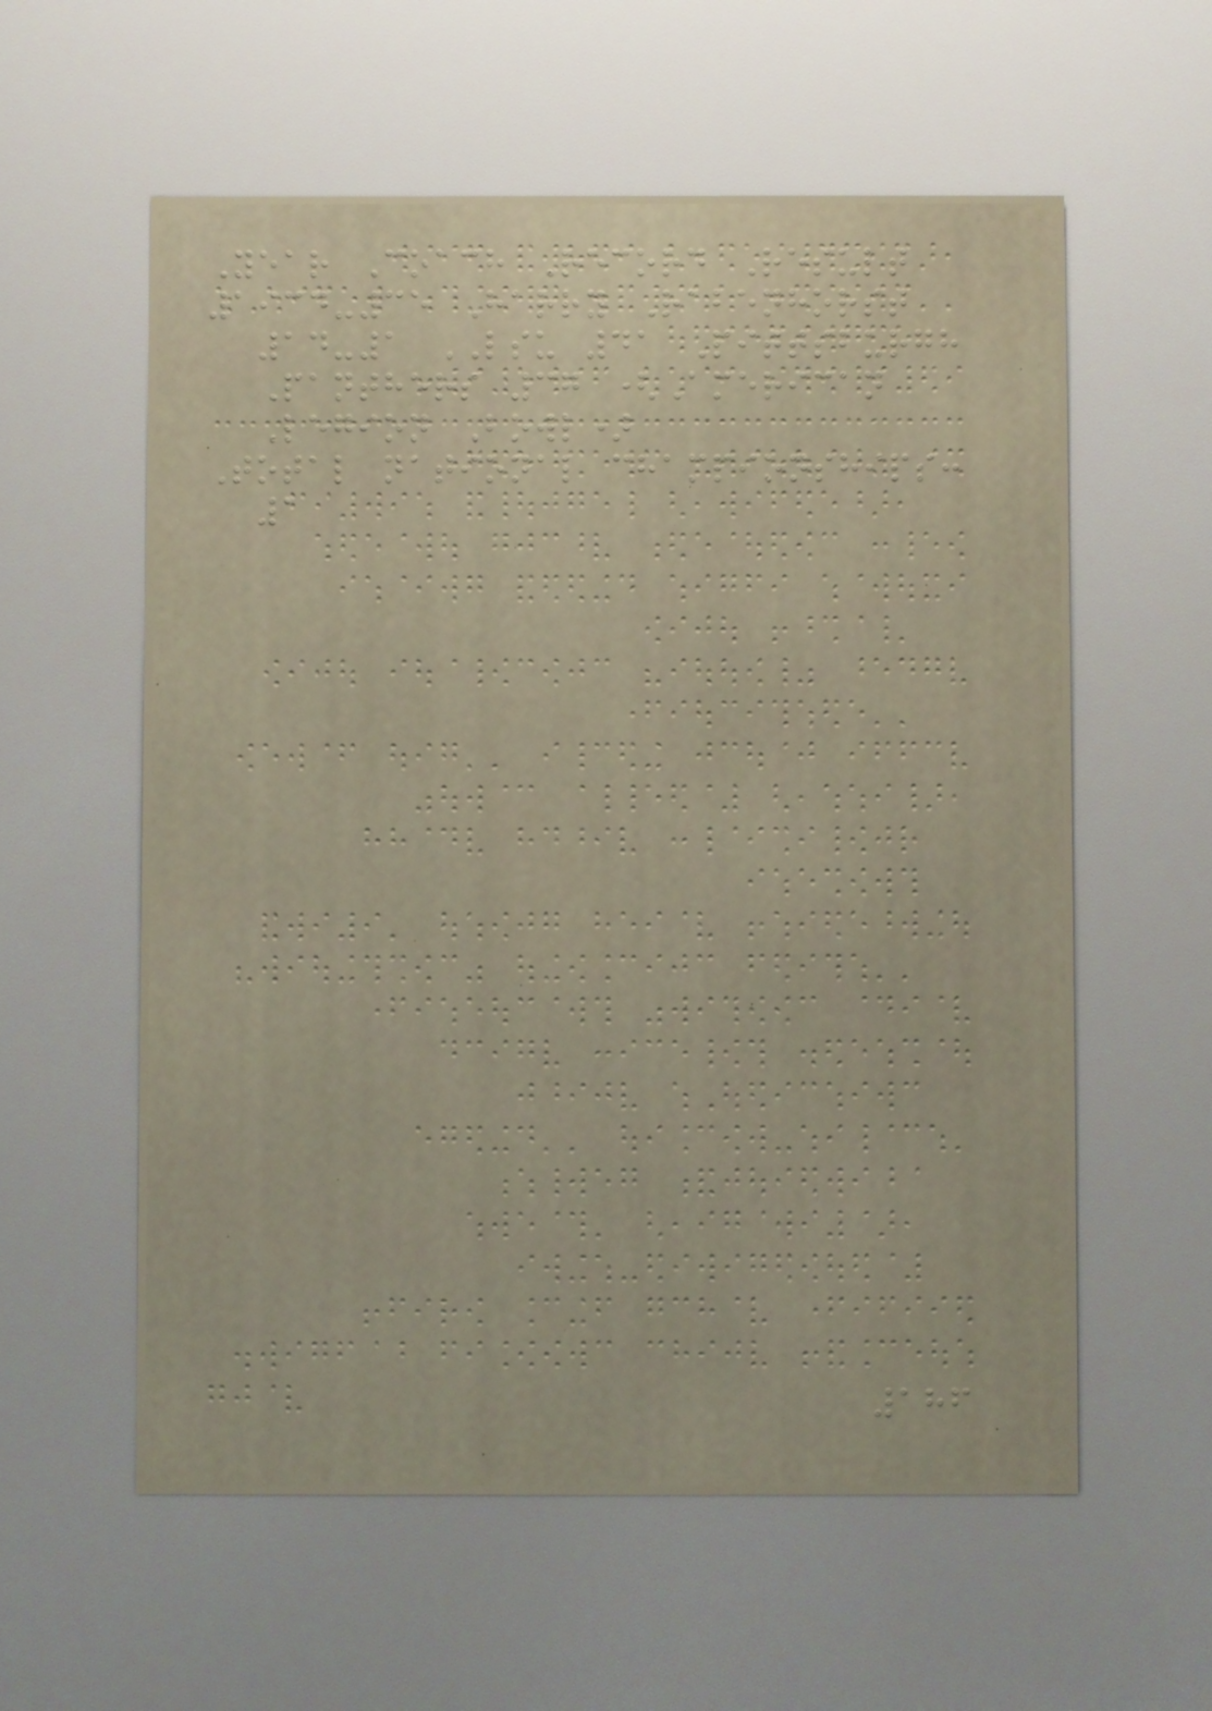Year Coach Record Result
1934-35 Harry Rabenhorst
14-1 LSU 41 Pittsburgh
Panthers 37 (American
Legion Bowl)
Total national championships:
1
186
